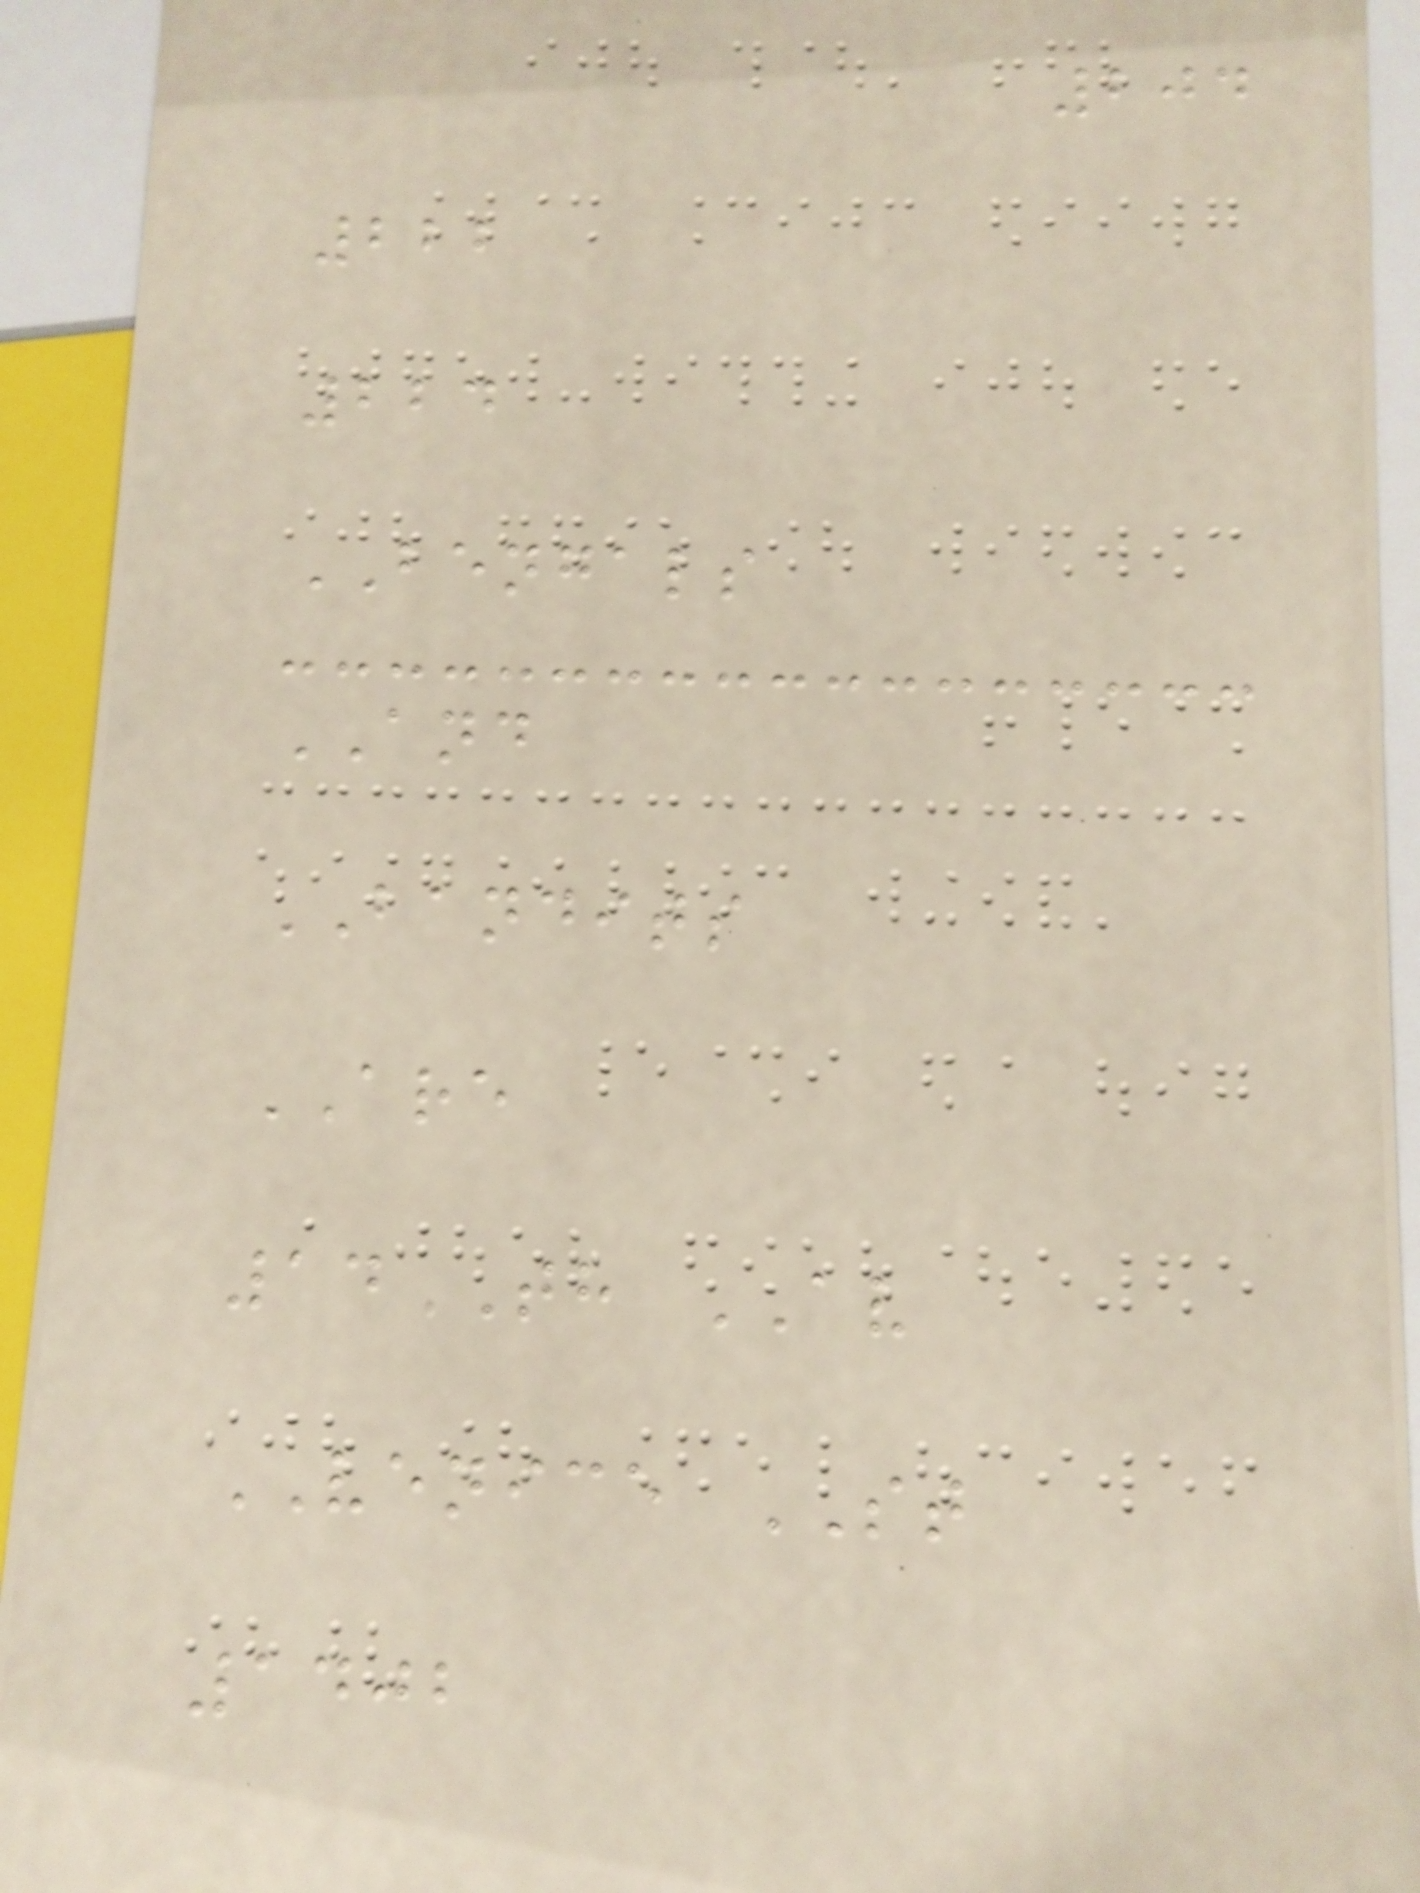204
222
224
BENGALS
AND
BANDITS
ARE
14TH AV
VENICE ST
1402
